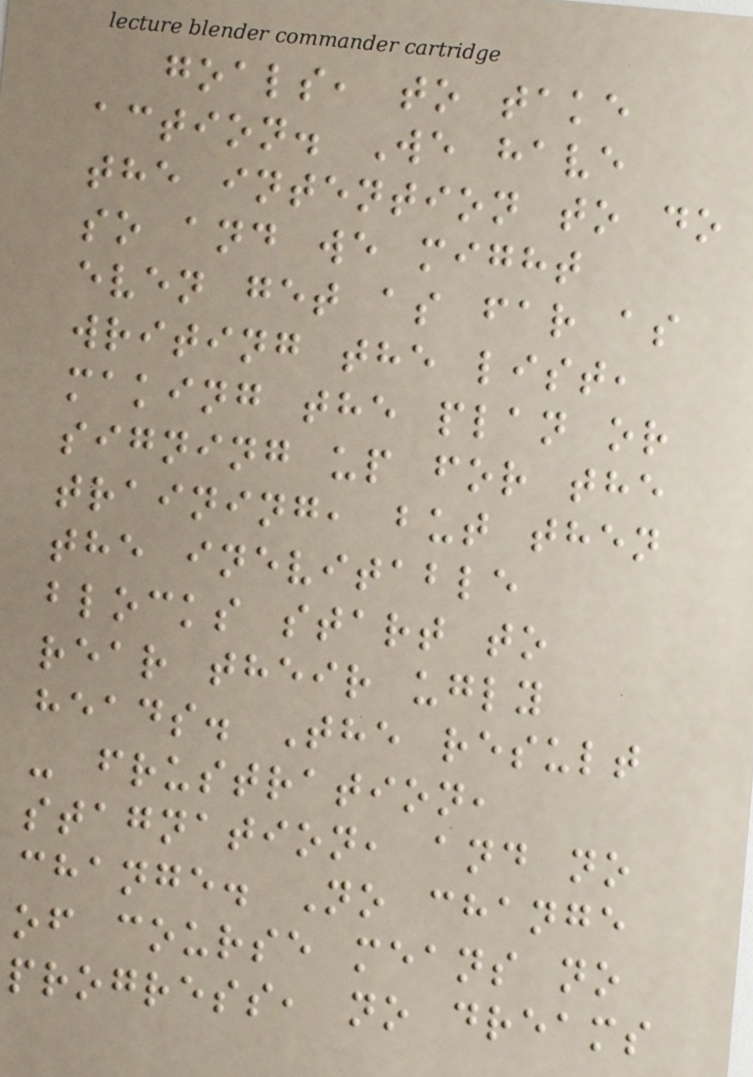goals, to take
action. We have
the intention to do
so and we might
even get as far as
writing the list,
making the plan or
signing up for the
training, but then
the inevitable
blocks start to
rear their ugly
heads. The result
- frustration,
stagnation, and no
change. No change
of course means no
progress, no dreams
